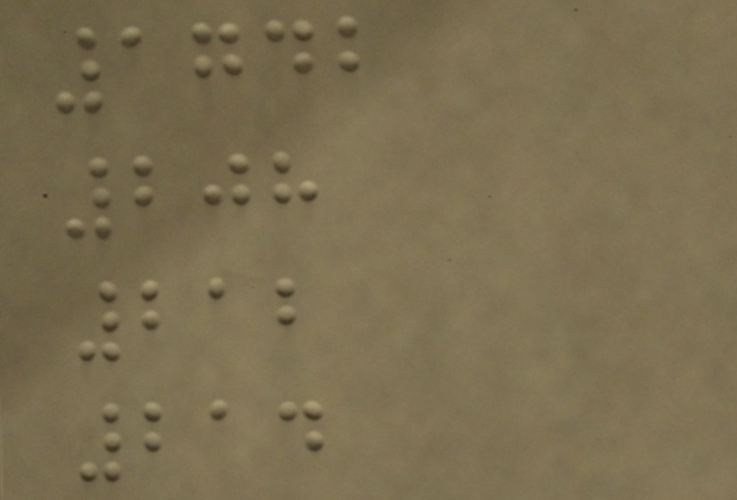1742
208
212
214
